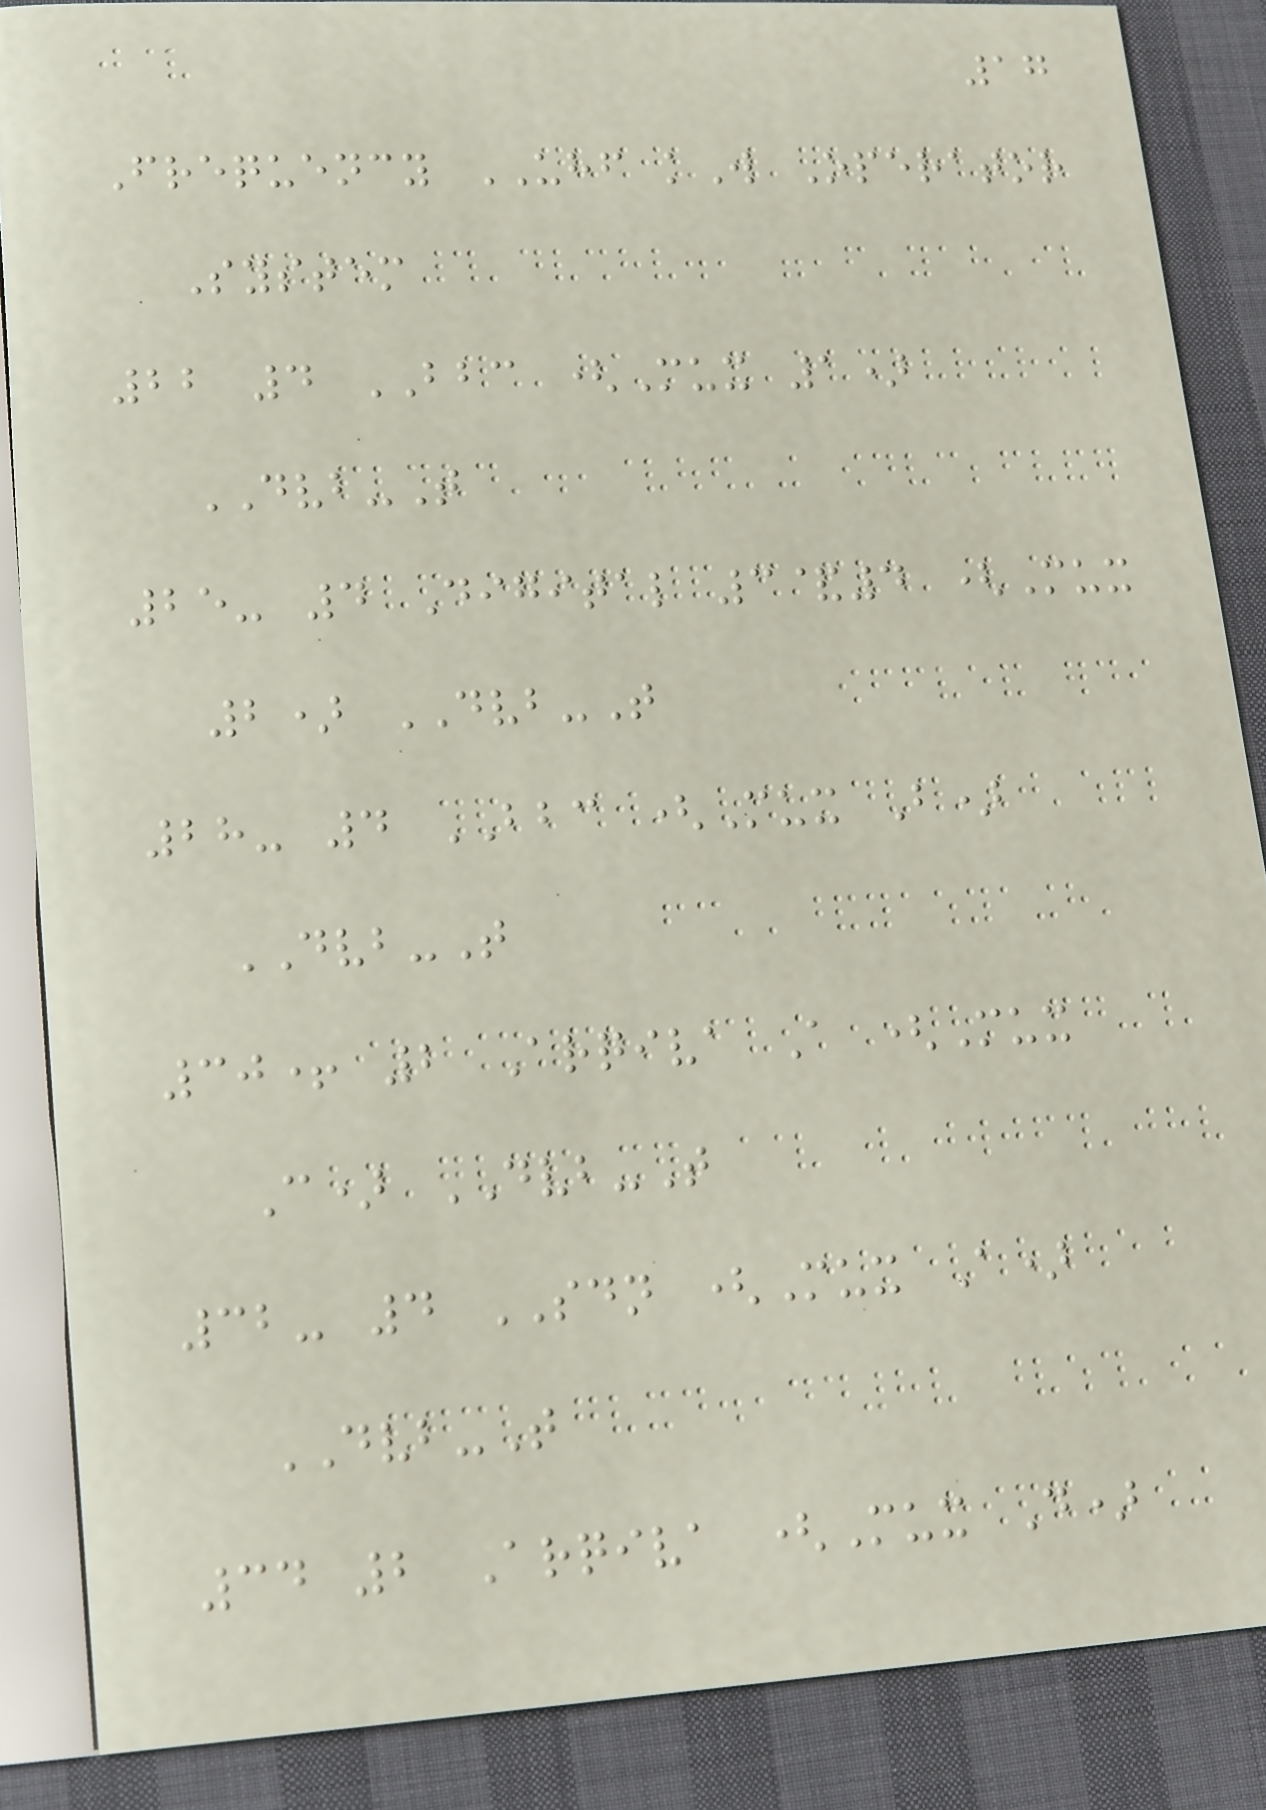17
Frequency UHF kW Operator
System
22 4 BBC (Mux 1)
DVB-T
25- 4 Digital 3&4 (Mux
2) DVB-T
28- 4 BBC (Mux B)
DVB-T
30+ 2 Arqiva A (Mux
C) DVB-T
32- 4 SDN (Mux A)
DVB-T
34 2 Arqiva (Mux D)
